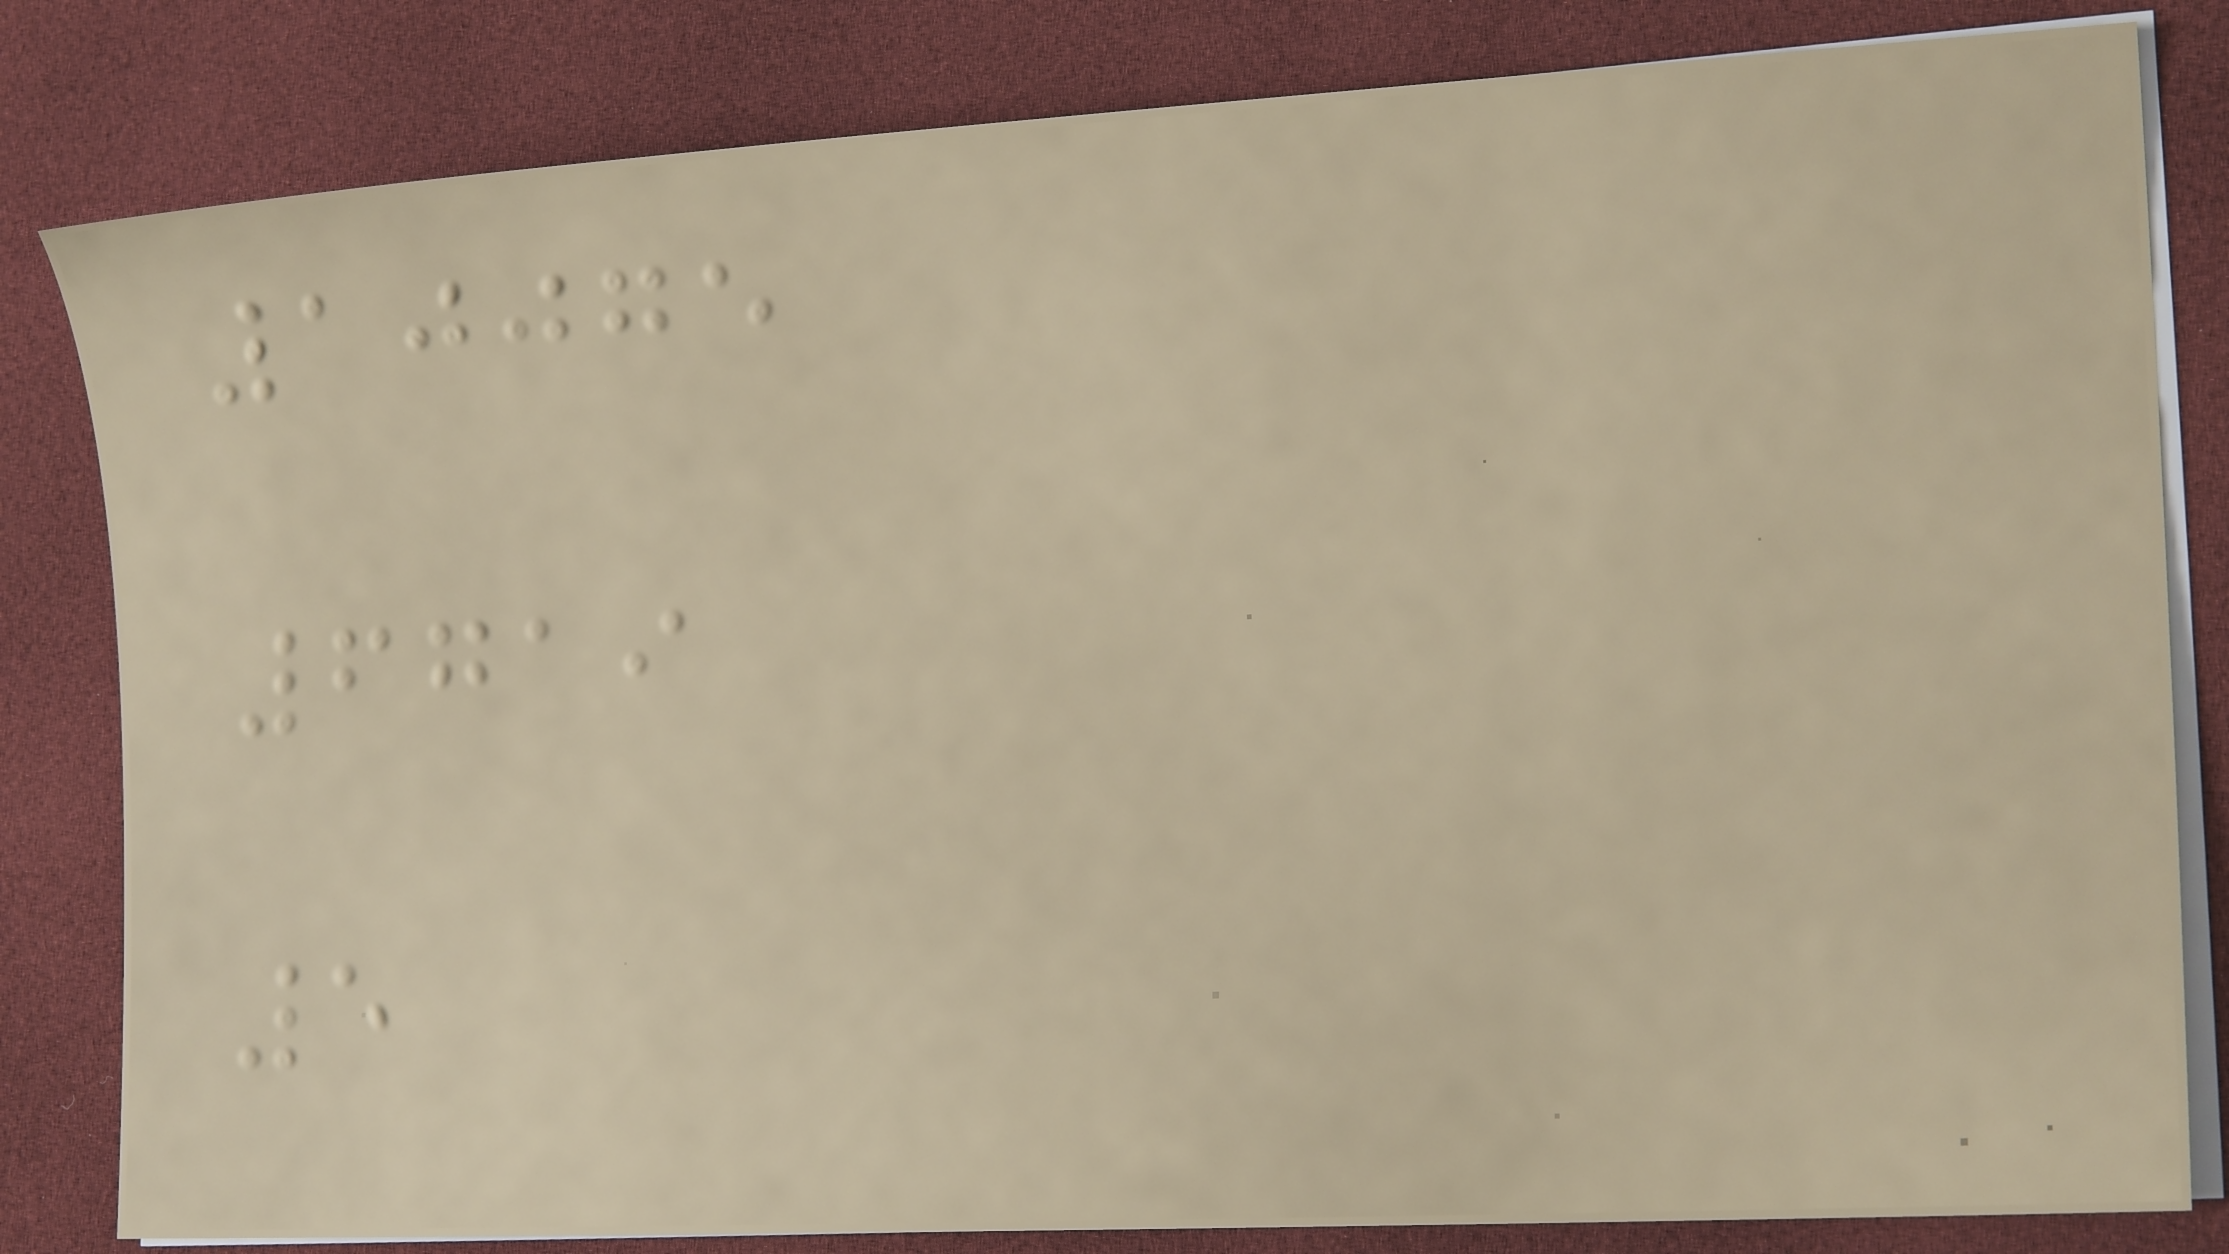10075
6719
5
